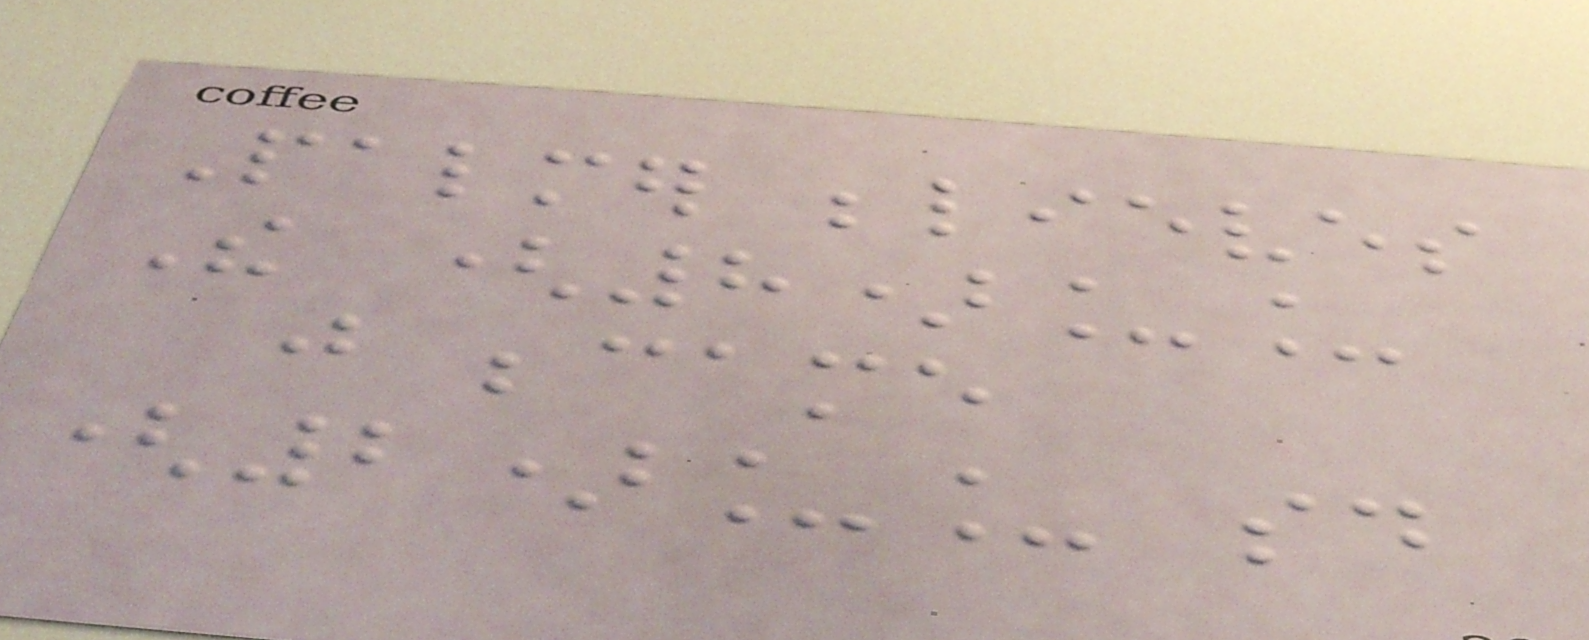Palmer believes
The (8)__
just became
(2)__ said
